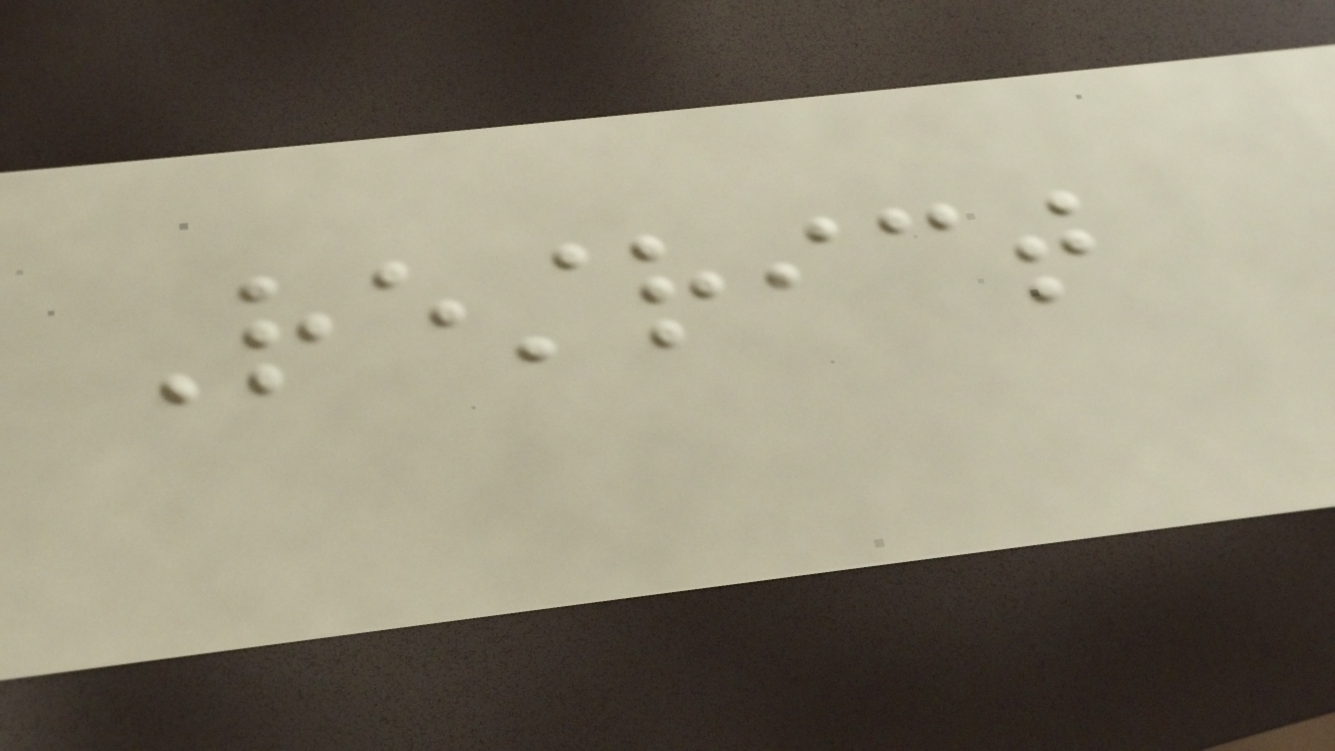Restrict
